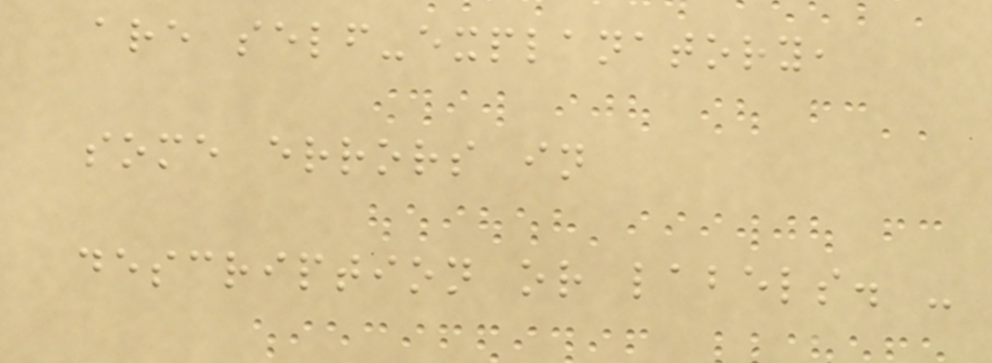are self-explanatory,
some errors in
description or labels. -
